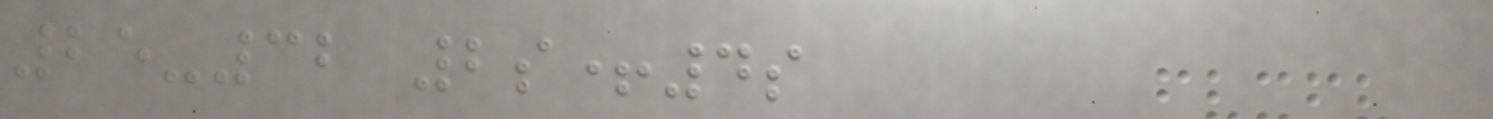25-32 2s+4s
